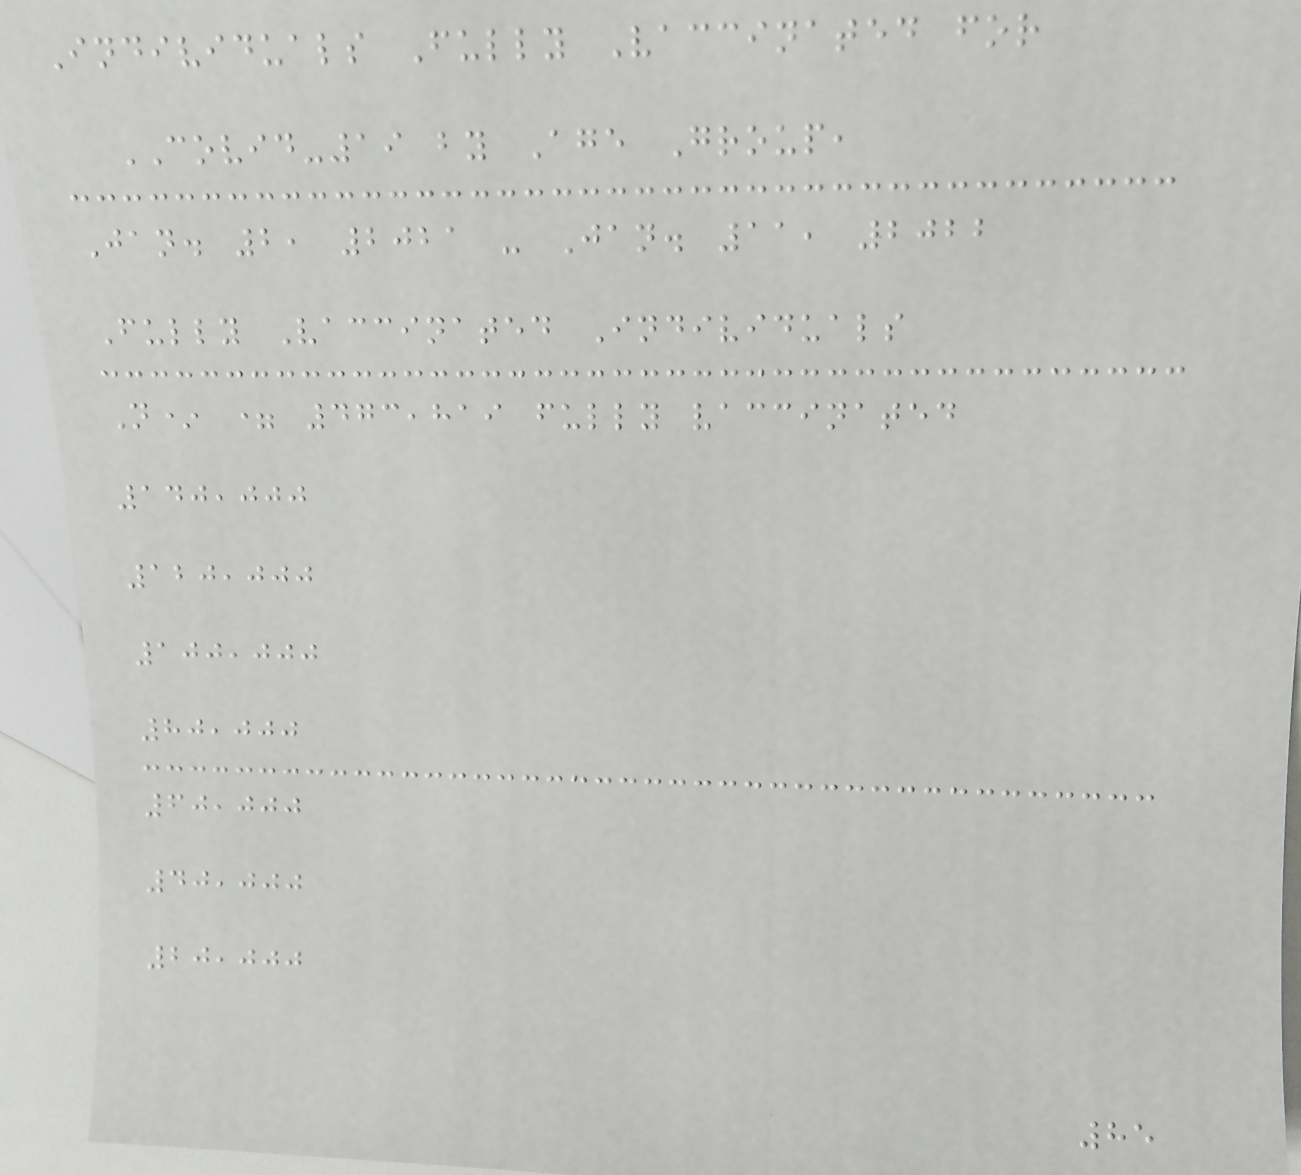Individuals Fully Vaccinated for
COVID-19 by Age Group,
Jan. 2, 2021 - Jan. 11, 2022
Fully Vaccinated Individuals
N* = 473,819 fully vaccinated
140,000
120,000
100,000
80,000
60,000
40,000
20,000
85
